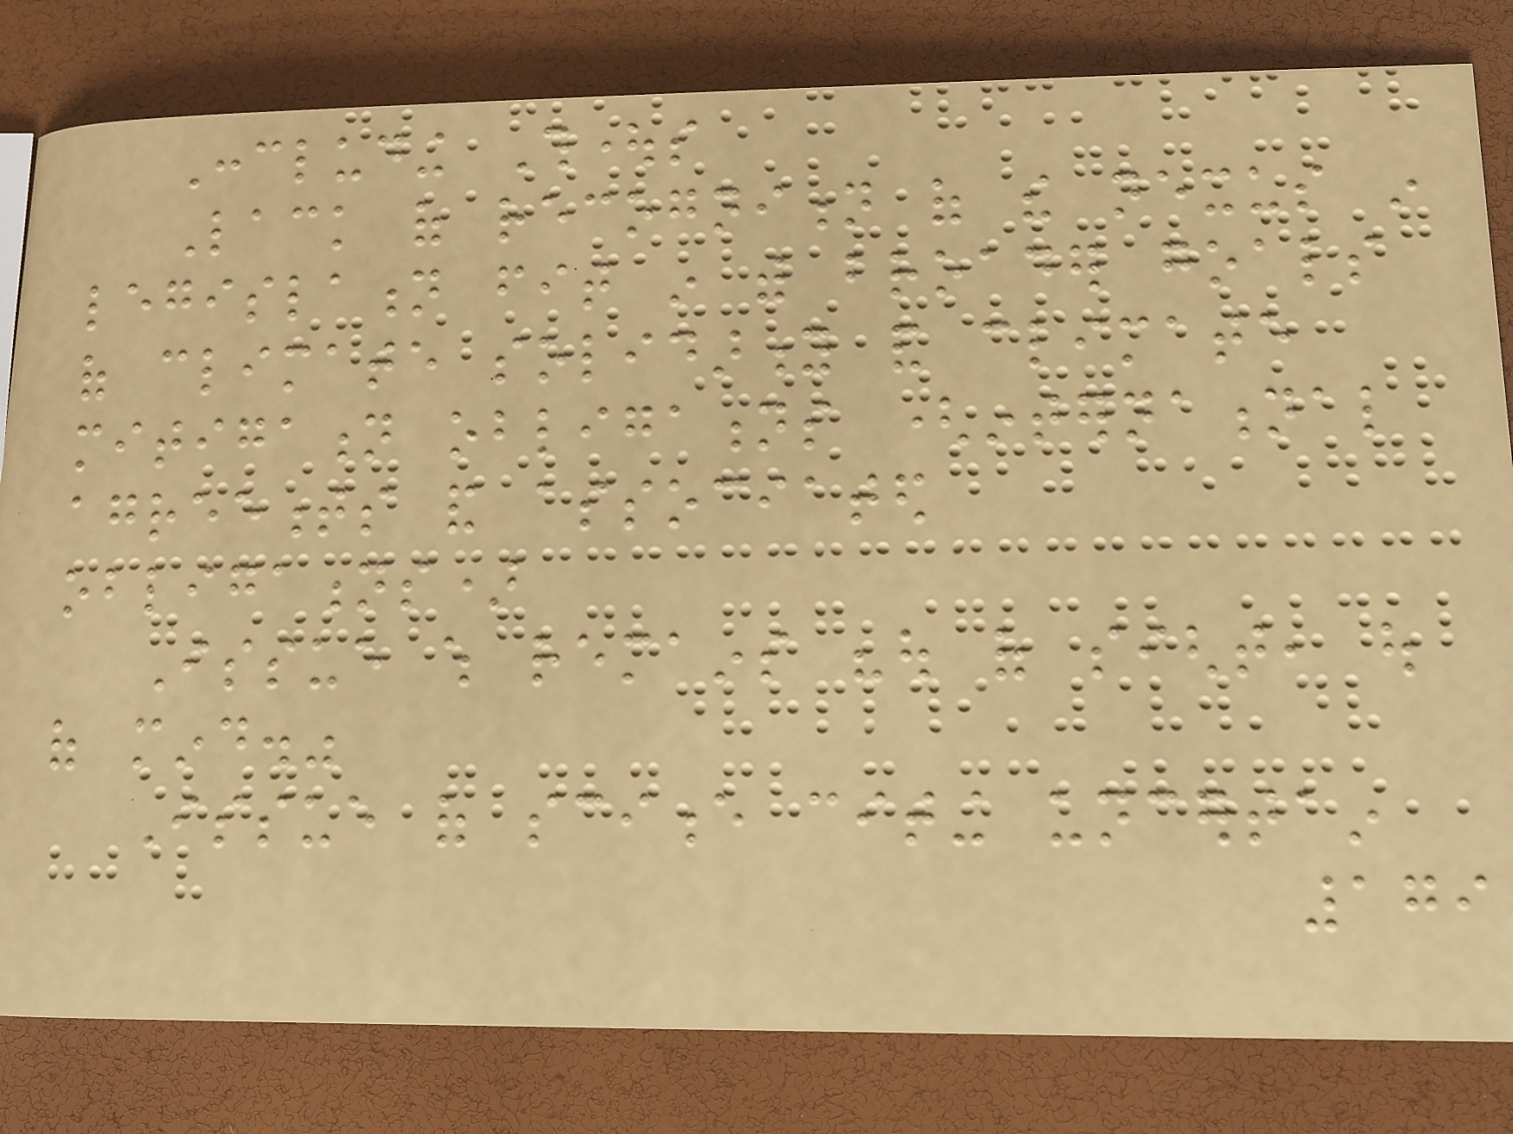Concluding Thoughts
Lack of recognition of the nexus in
legislation fit in with broader goals
of climate solidarity and climate
mitigation obligations (international
agreements and associated
obligations)
Issue which remains "out of sight, out
of mind."
Issue of science citing uncertain
179
